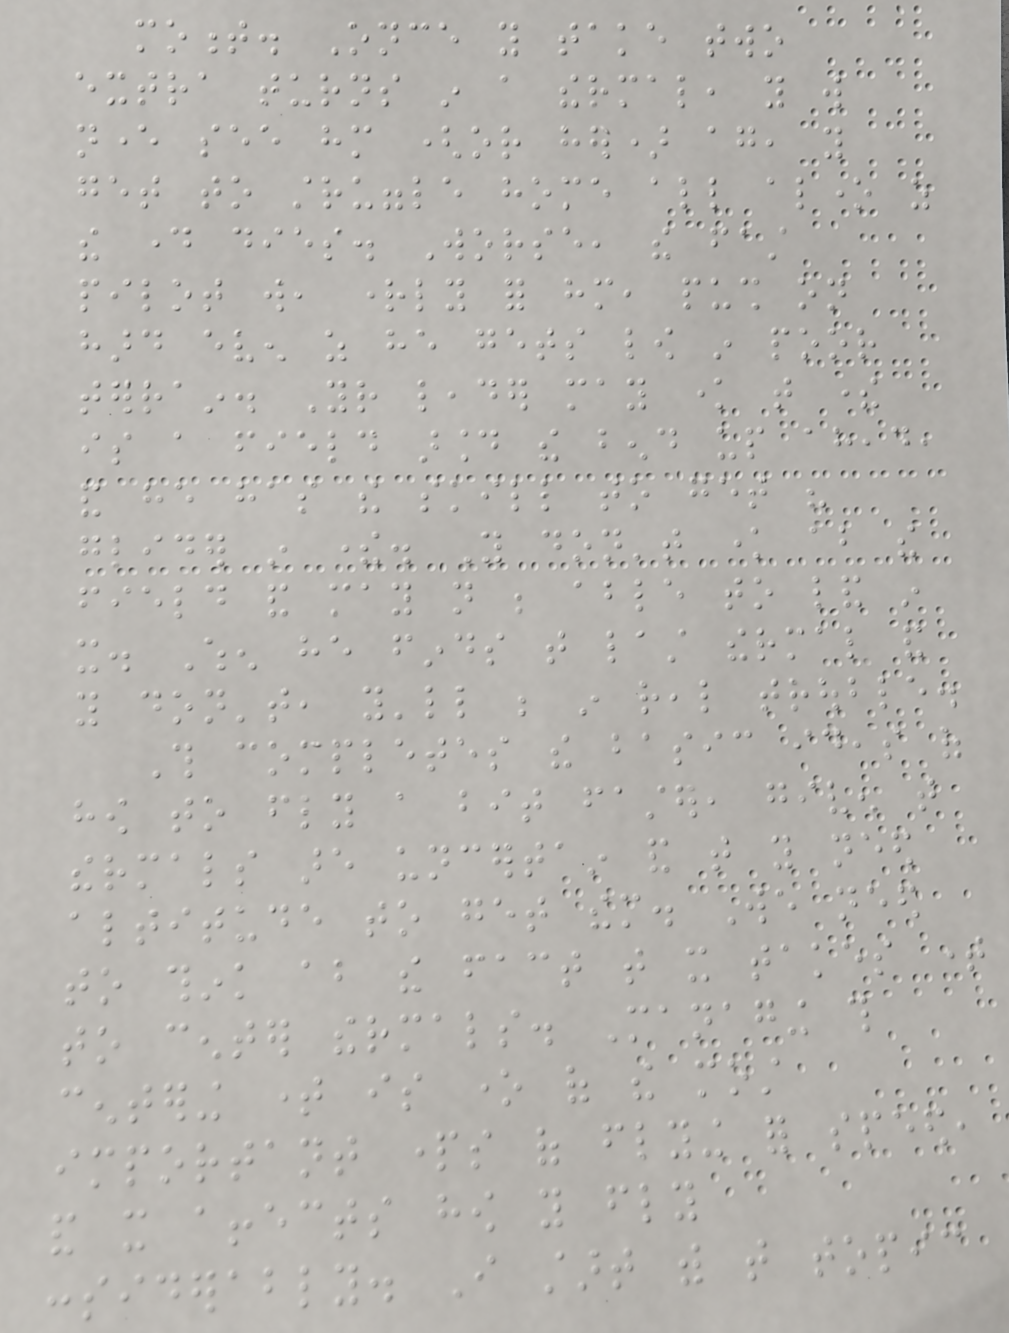moment. Once you take two
extra turns in a thermal, you will
never see him (or her) again, you
get to struggle home all alone as
the day dies. Worse, the fast
pilot will, rightly for him, push on
hard even as he gets low in poor
terrain. Your leader may know that there
is a field around the bend up ahead,
and he has the skill to get his
glider in there. You don't know about the
field and may not be able to land in
it. When he finds that last thermal and
you don't, you'll be in real trouble.
This completes the basic ideas of
how to fly a bit faster, given that
thermals are uncertain and that you need
altitude to get them. We need
to think about the fact that it takes time
to center thermals. Managing this
centering time is one of the most
important parts of flying for speed,
and it affects how you fly
considerably. I start with that topic
